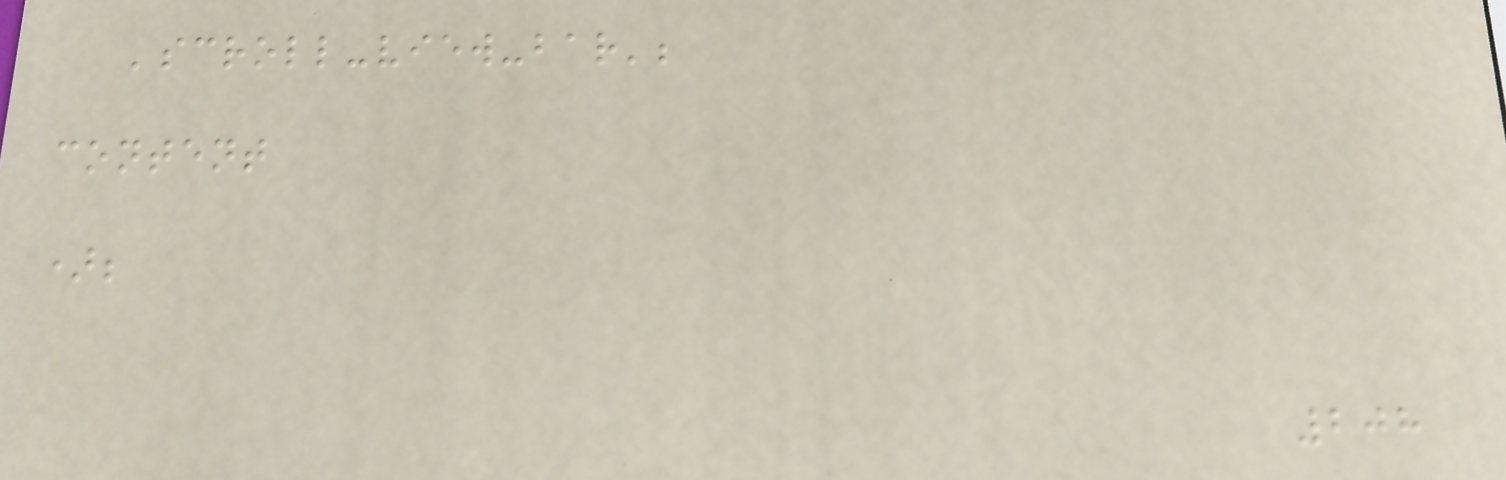'scroll-view-bar';
content
);
208
